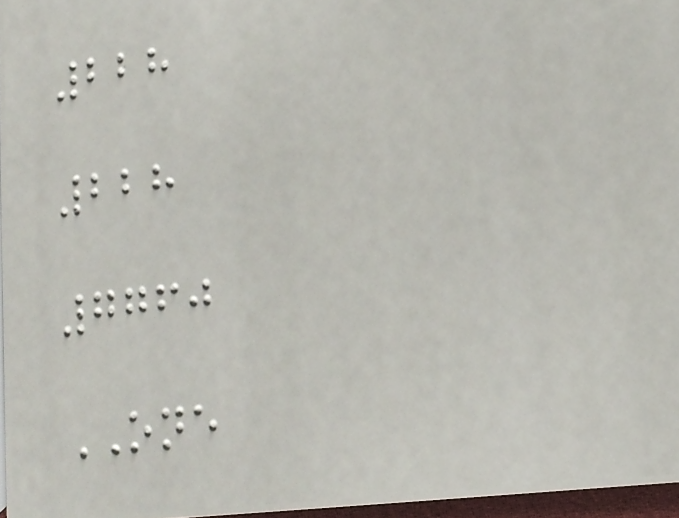228
228
7760
ONE
